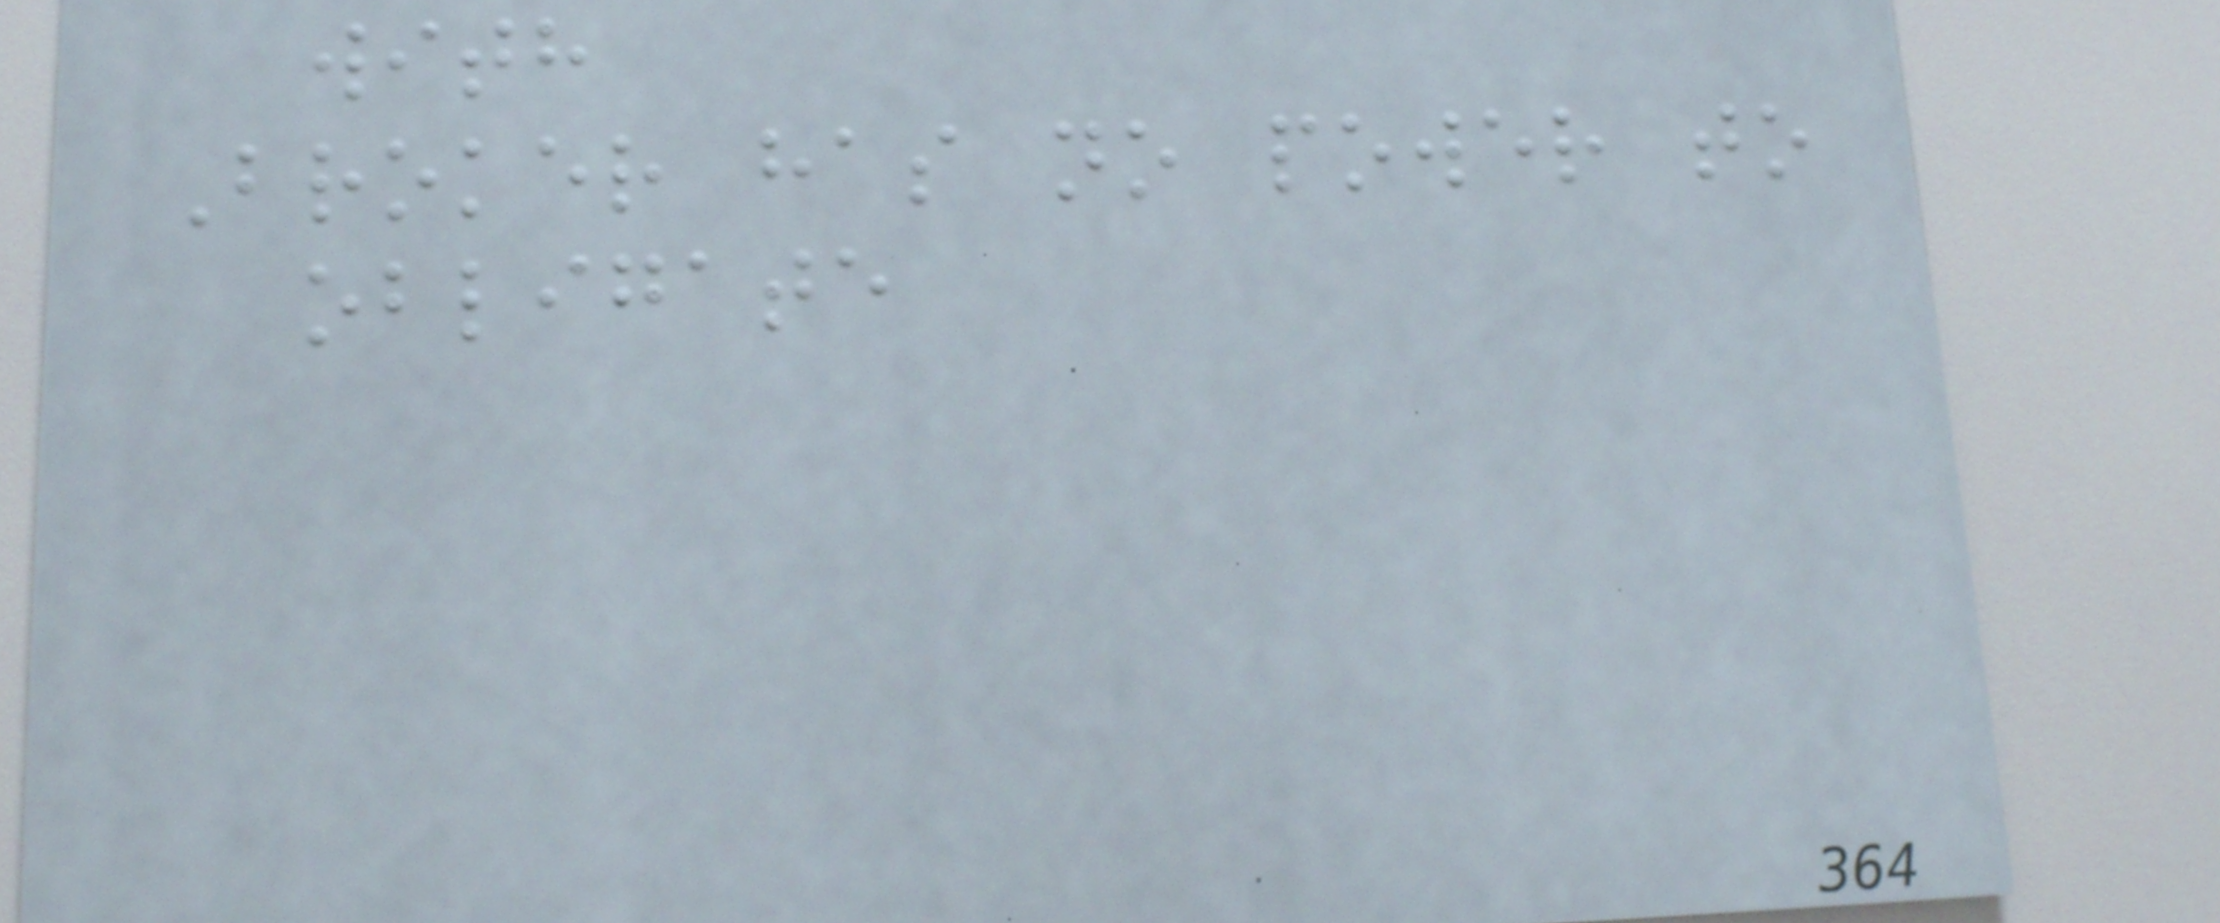with
Broker has no power to
obligate
